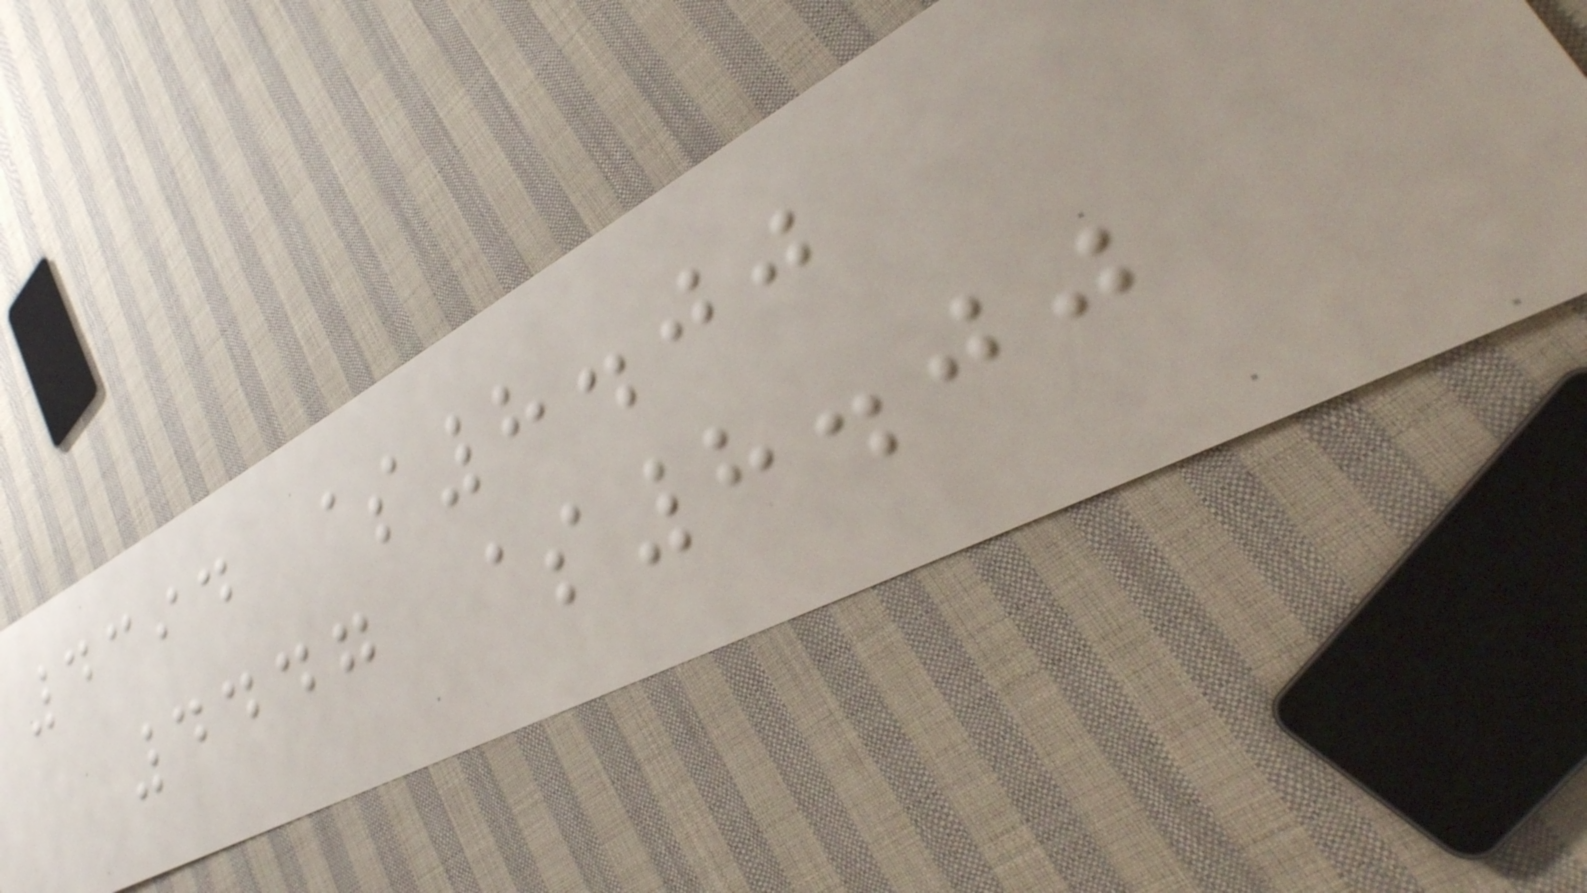4394 $8.00
4447 $8.00
